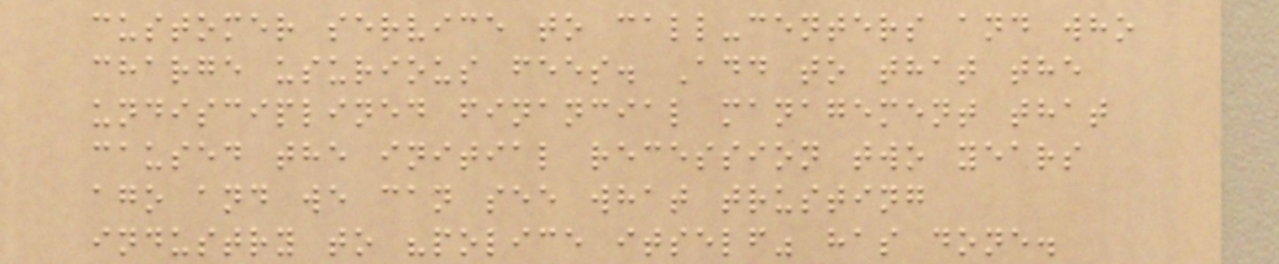customer service to call-centers and who
charge usurious fees. Add to that the
undisciplined financial management that
caused the initial recession two years
ago and we can see what trusting
industry to "police itself" has done.
